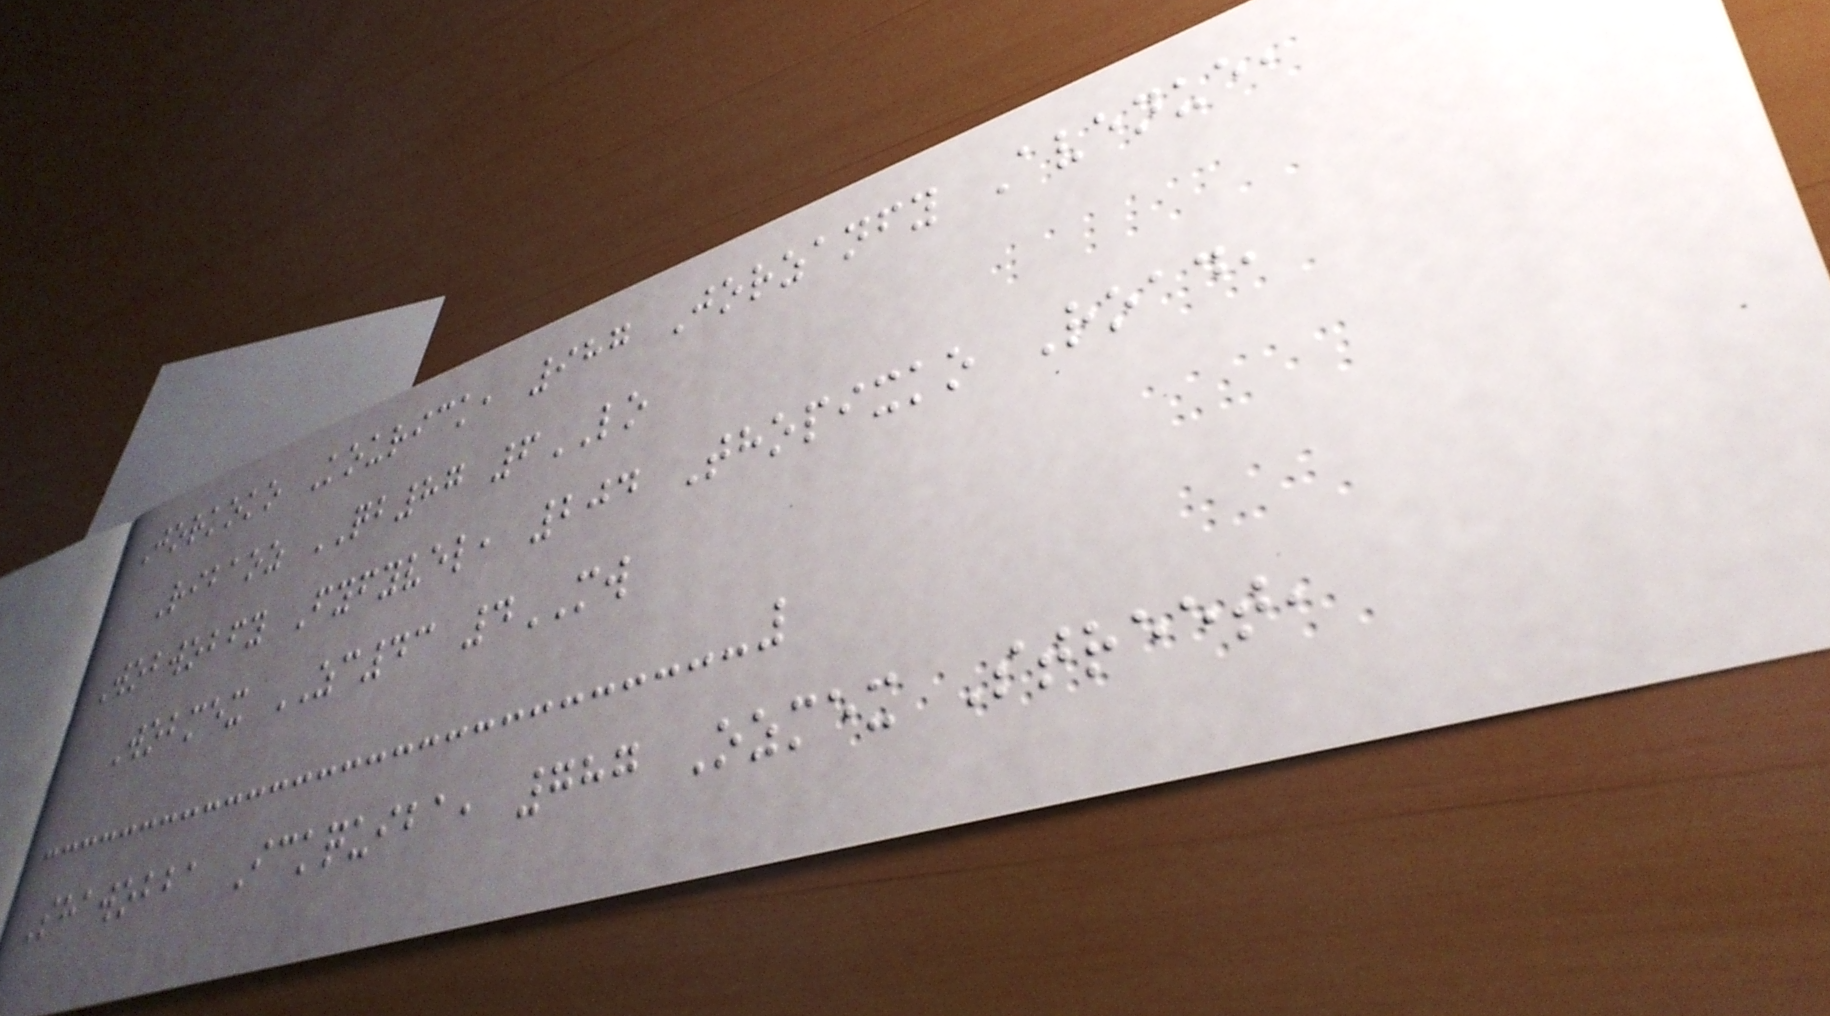Jorkoko Kourick, 987 Jorzanfy Avenue,
Ribaoz QB87 6LO
Wobwobfy Fyfyvel, 204 Thopixko Road,
Wobmex ZC43 4MW
Shawobba Ickquiba, 787 Ozmex Street,
